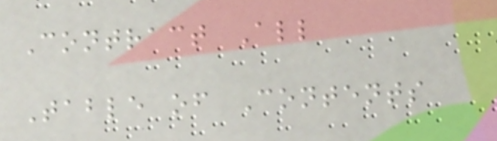Contract All
Table of Contents
